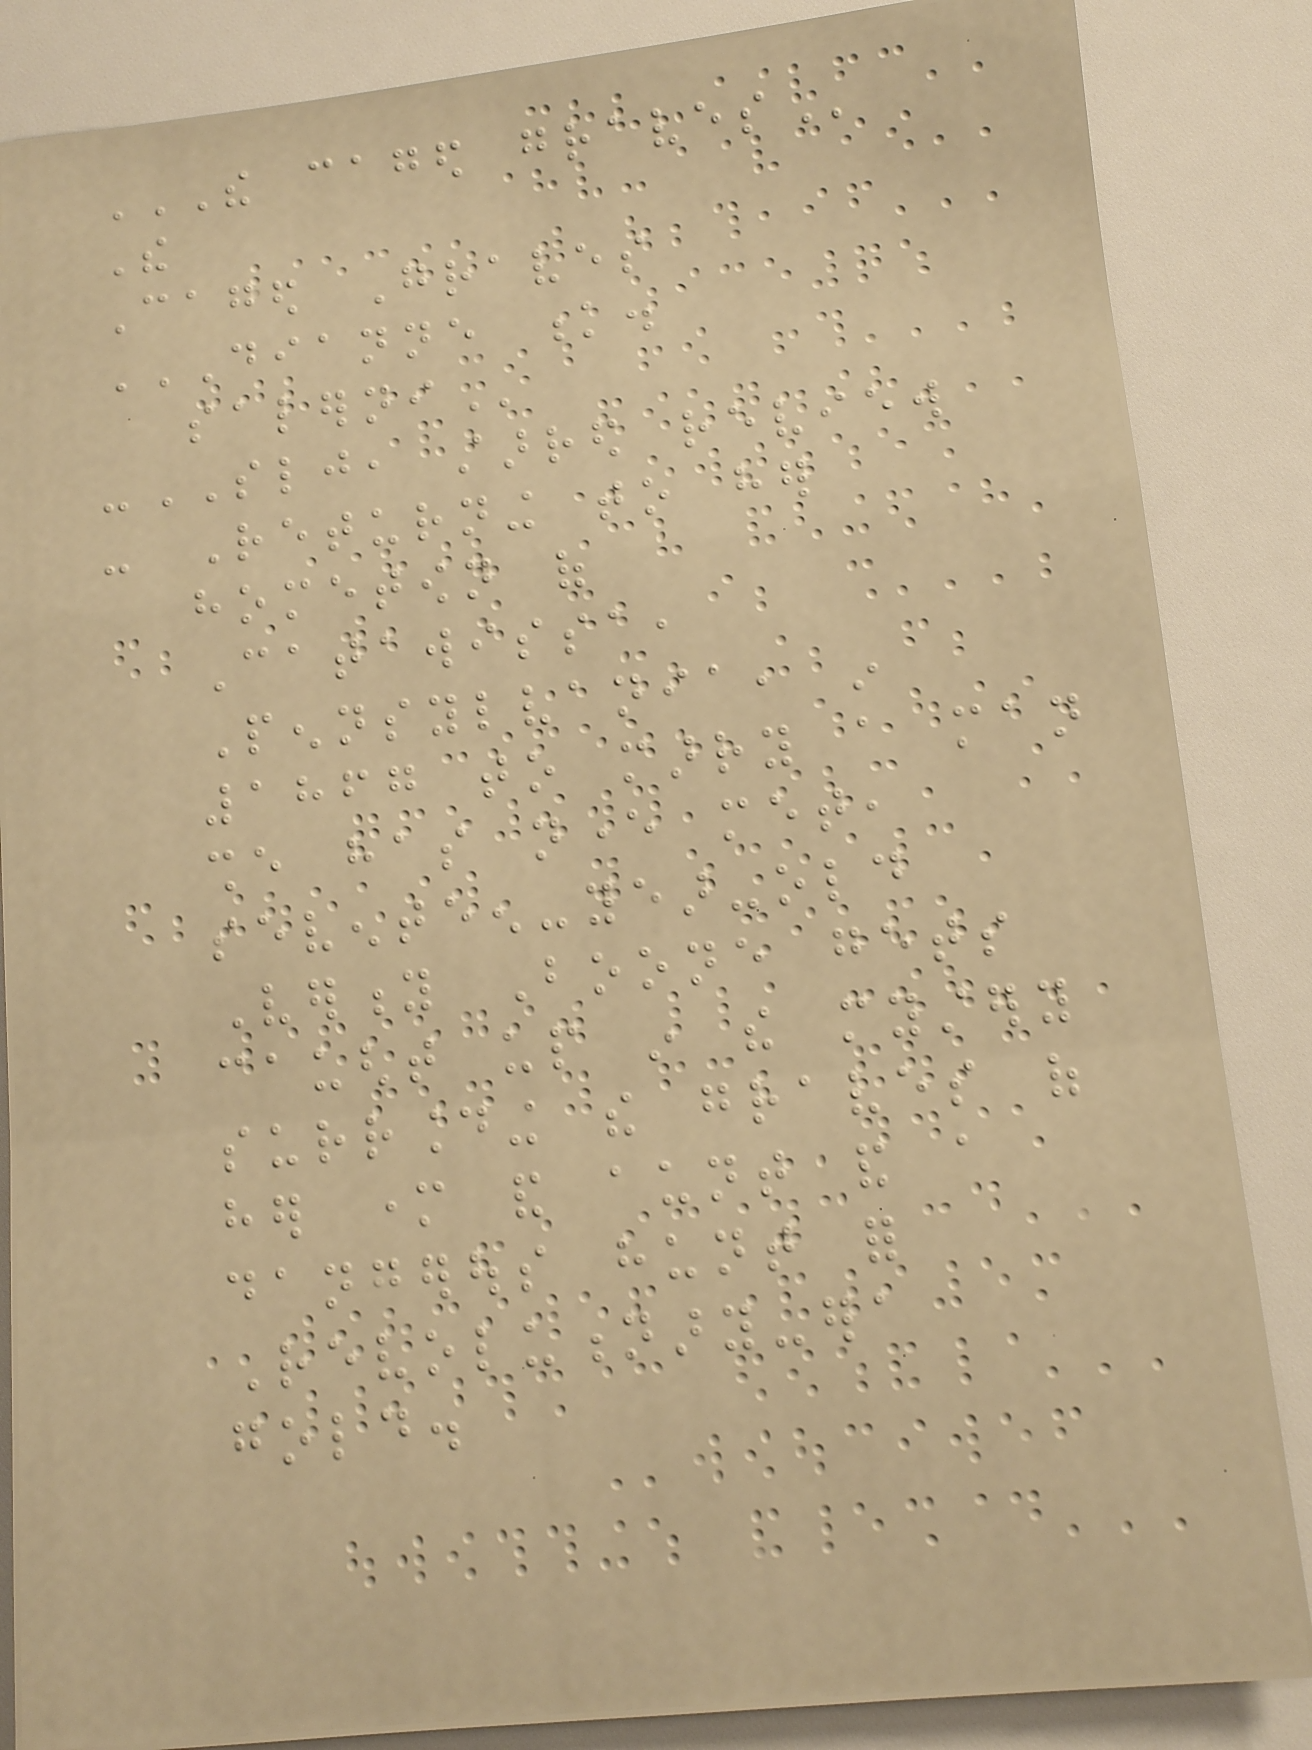THE CAGED GRAVES
The
Caged Graves
DIANNE K.
SALERNI
-SLJ, starred review
- Returning to her
hometown of
Catawissa,
Pennsylvania, in
1867 to marry a man
she has never met,
seventeen-year-old
Verity Boone gets
caught up in the mystery
surrounding the graves of
her mother and aunt and a
dangerous hunt for
Revolutionary-era
gold.
